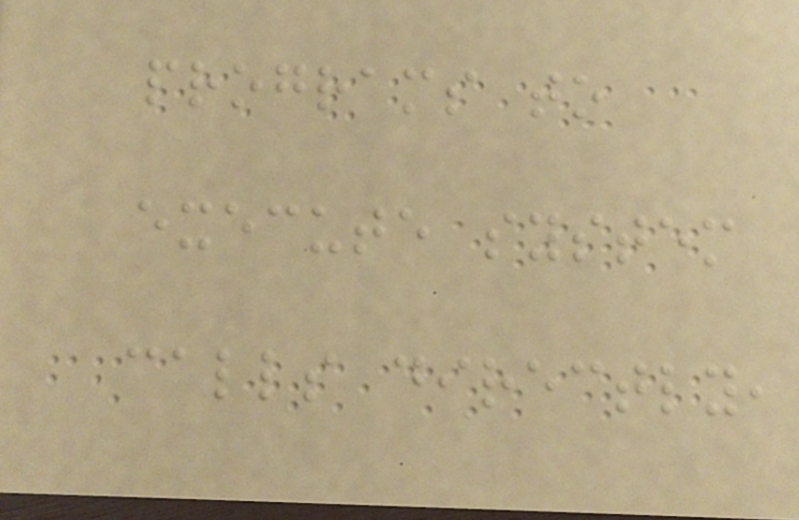programs to
execute system
calls directly,
